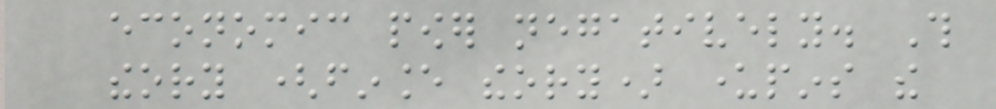economic power negatively. This
theory (finance theory) underpins the
